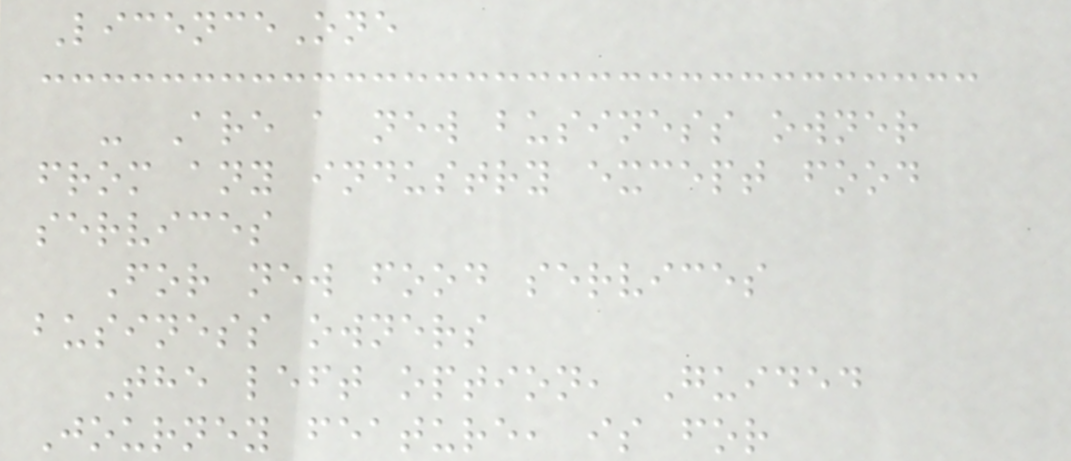LicenceOne
- Are a new business owner
from any industry except food
services
For new food services
business owners
The left option, Guided
Journey feature, is for
